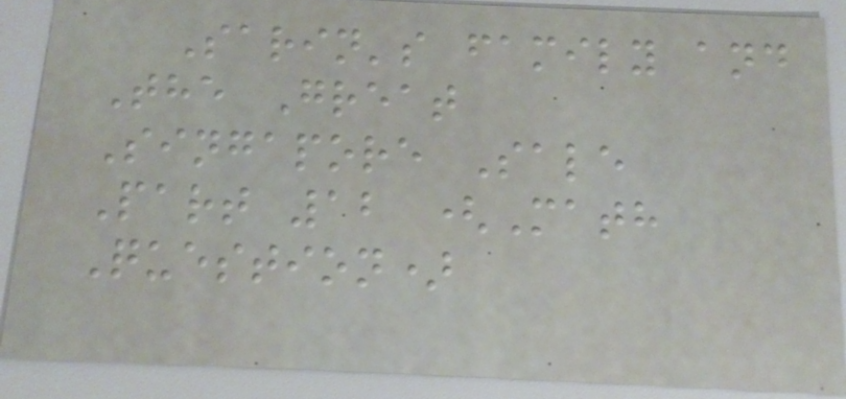Sarin's family and
The Great
Singapore Sale
Part 12 (Math
Question)
